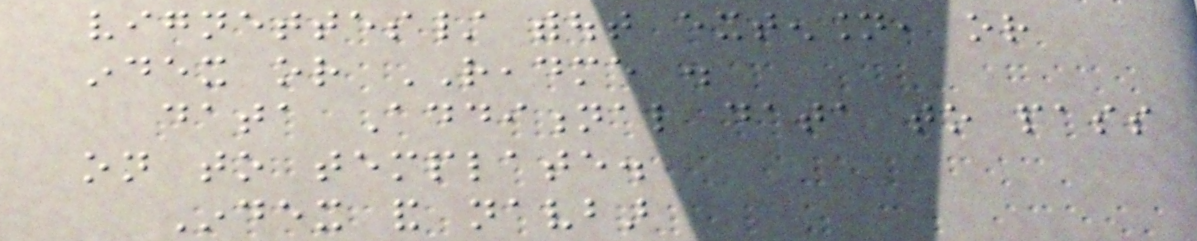vignettes/ without extension, or
index or README .
data Additional data to pass
on to template.
Index and navbar
